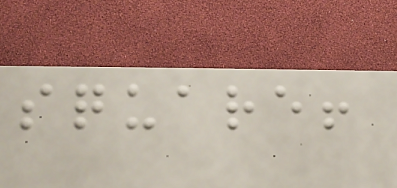square!
